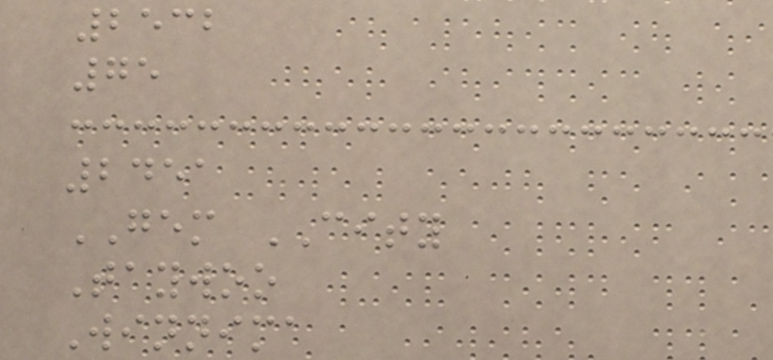2532
75
2451
GEM CITY
Taywoo
Winnima
